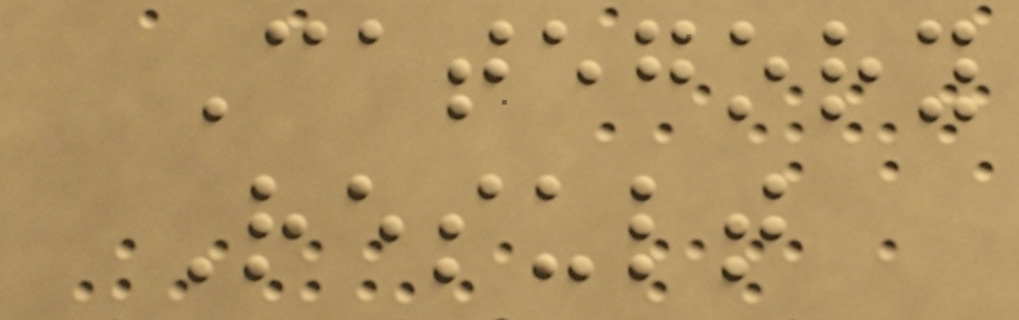Category
Result
